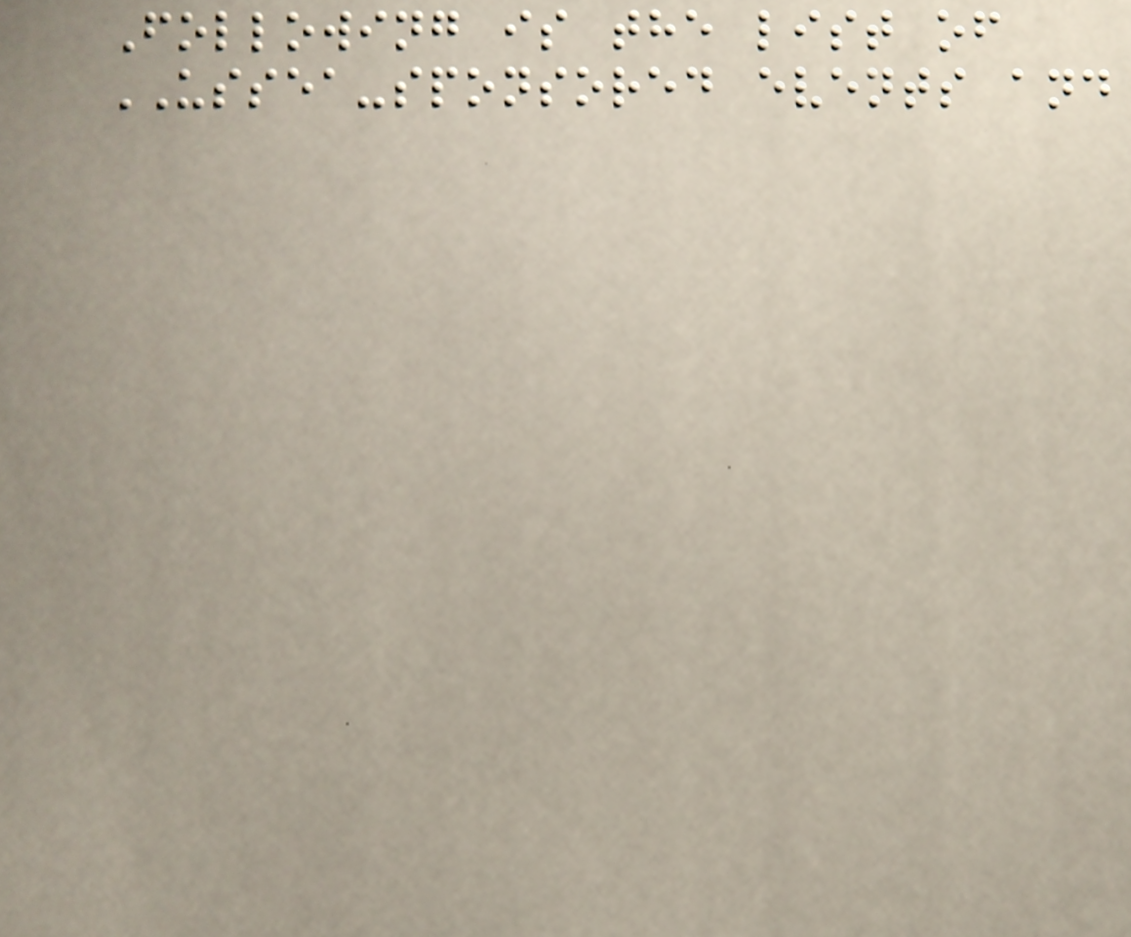Following is the list of
USSEA-sponsored events and
